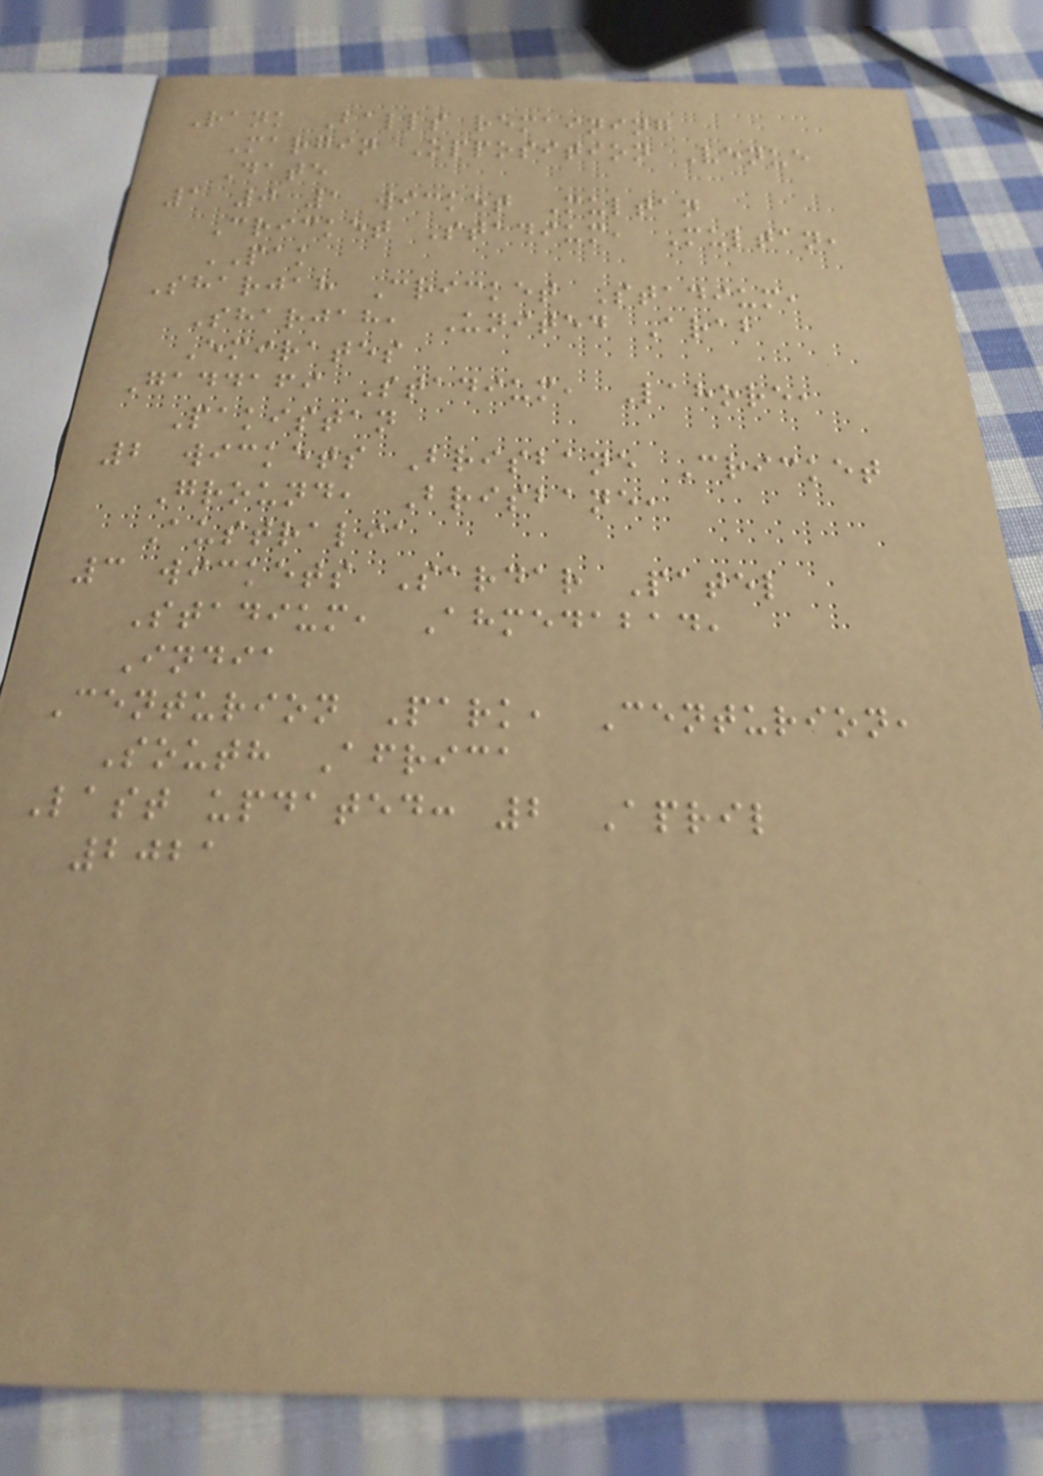Rank Balls remaining
Margin Opposition Venue
Date
1 0 1 wicket Multan
Cricket Stadium, Multan,
PAK
Sharjah Cricket Stadium,
Sharjah, United Arab
Emirates
Gaddafi Stadium, Lahore,
Pakistan
2 wickets Brisbane Cricket
Ground, Brisbane,
Australia
3 wickets Sardar Patel
Stadium, Ahmedabad,
India
Centurion Park, Centurion,
South Africa
Last updated: 2 April
2021
